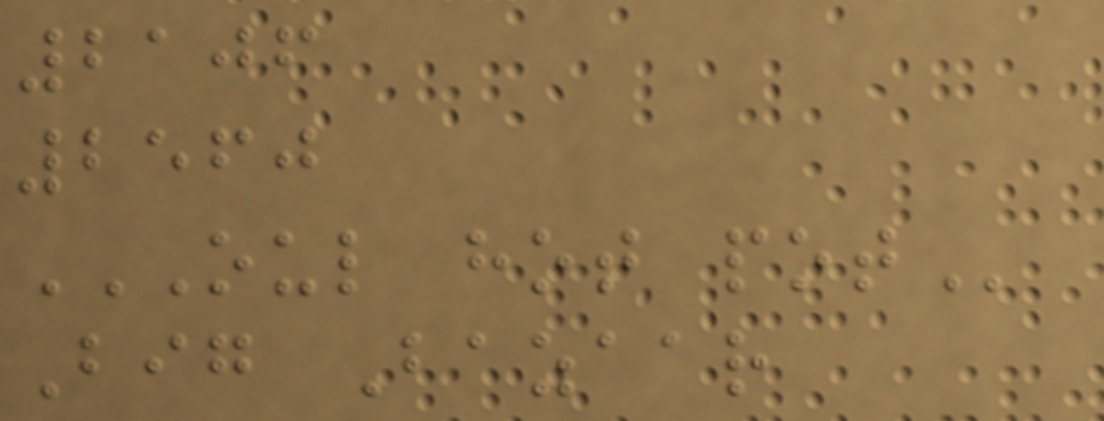2106
2560
OUL HOT POT
Big Bazaar
